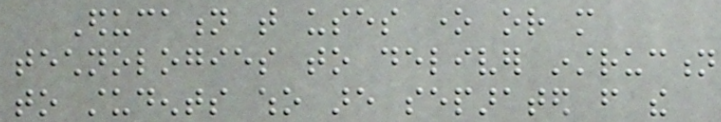Education that uses one or more
technologies to deliver instruction
to students who are separated from the
